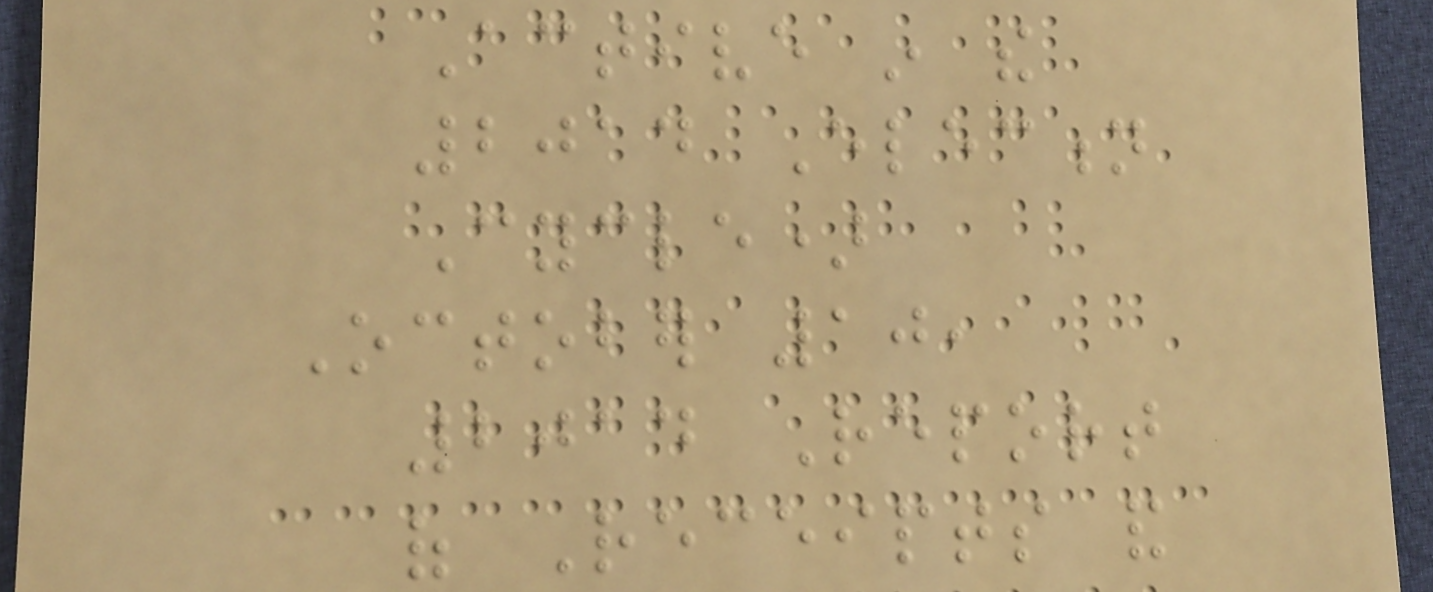Active in the
2014 Election
Cycle)
October 10,
2014 Report
of Receipts and
